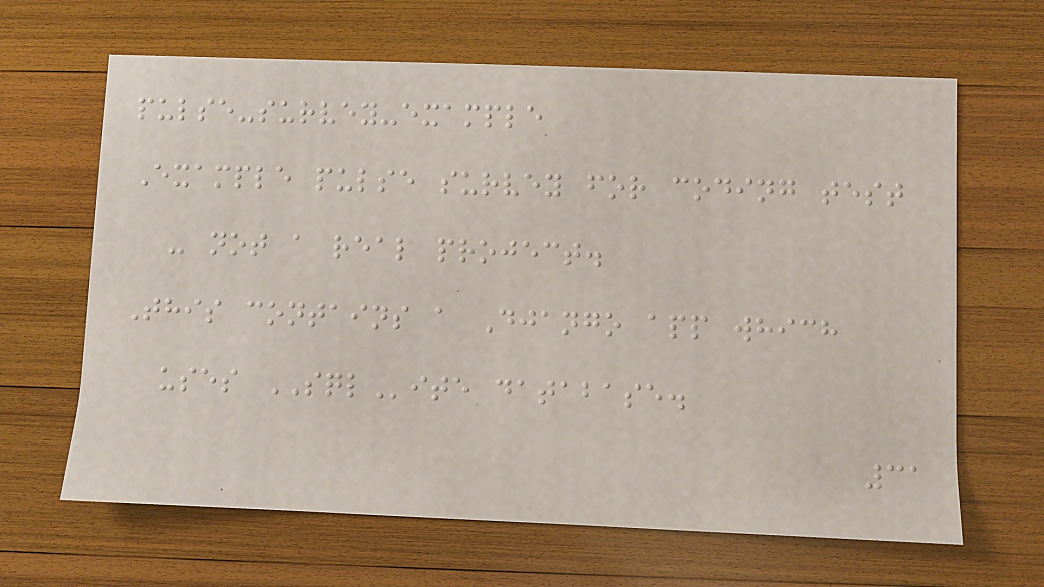pulse-survey-example
Example pulse survey for coding test
- not a real project.
This contains a Django app which
uses SQLite database.
31
